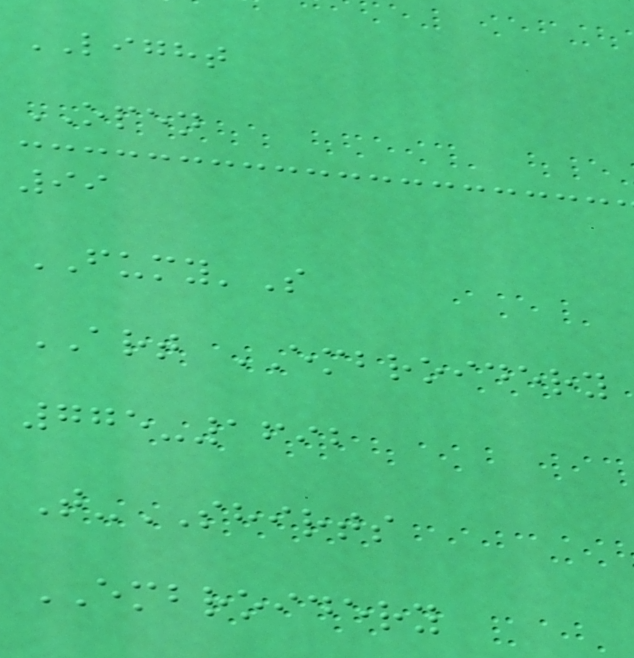LIGHT
OPEN
99
FUMY'S
ART EMBROIDERY
775-1692
T-SHIRTS
EMBROIDERY
